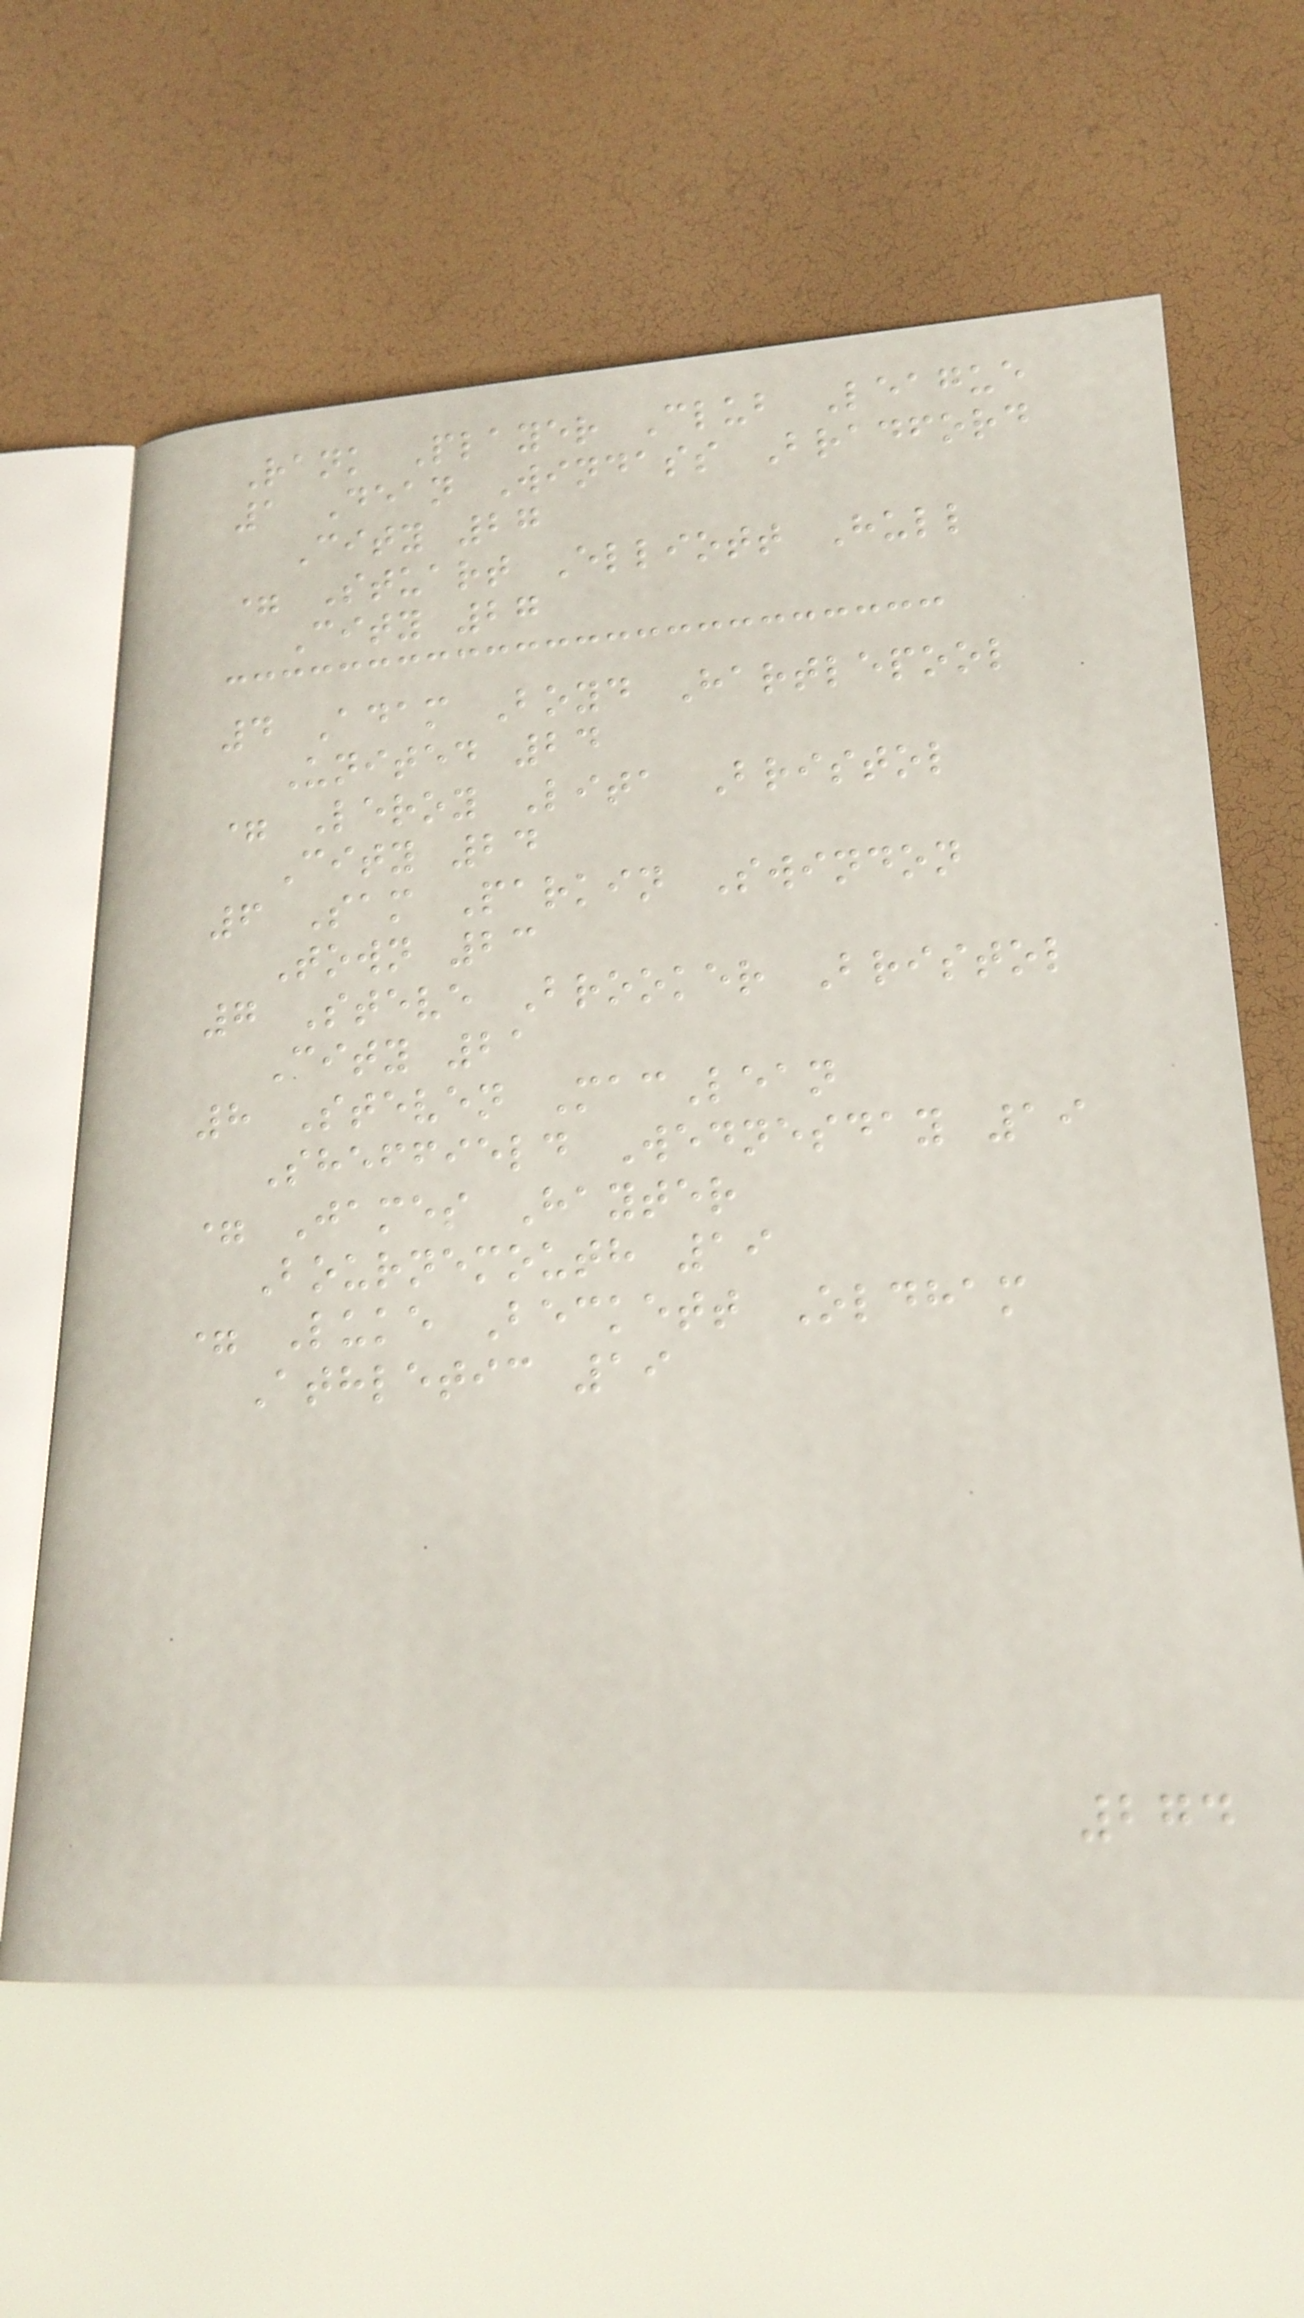Rank Player Club League
1 Dean Windass Bradford
City 27
= Stuart Elliott Hull
City 27
4 Adam Boyd Hartlepool
United 24
= Leroy Lita Bristol
City 24
6 Sam Parkin Swindon
Town 23
7 Steve Brooker Bristol
City 21
8 Steven MacLean
Sheffield Wednesday 19
= James Hayter
Bournemouth 19
= Luke Beckett Oldham
Athletic 19
274
